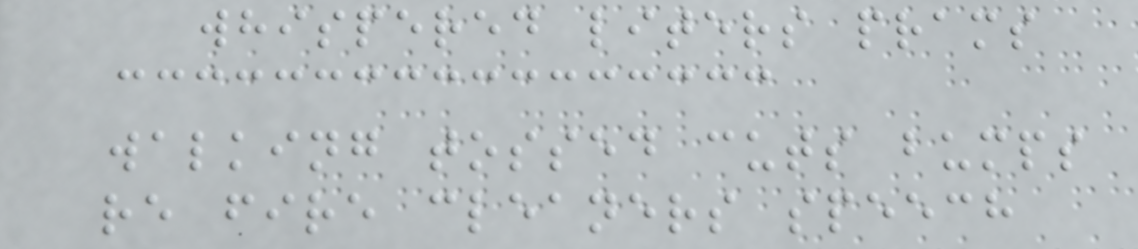whispered liters prams
walking tossed cuts bumps
re fire cleaners speech
